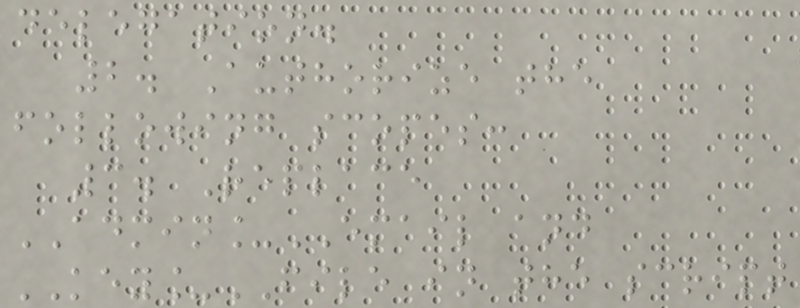delegation.
2. Authorize the
following scopes:
3. Replace
ADMIN_EMAIL and
KEY_FILE in the script
